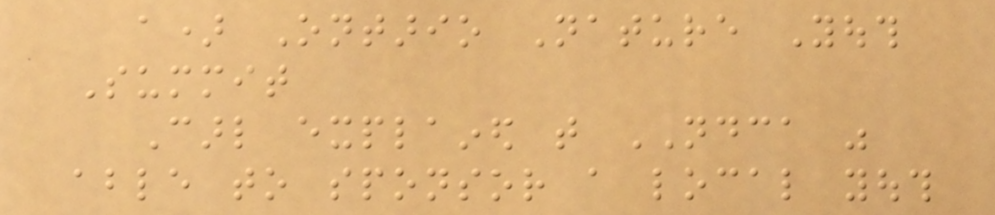a) Ontario Nature Youth
Summit
Carl explained that NDCA was
able to sponsor a local youth
